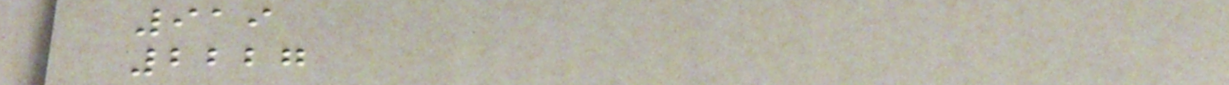919
2227
